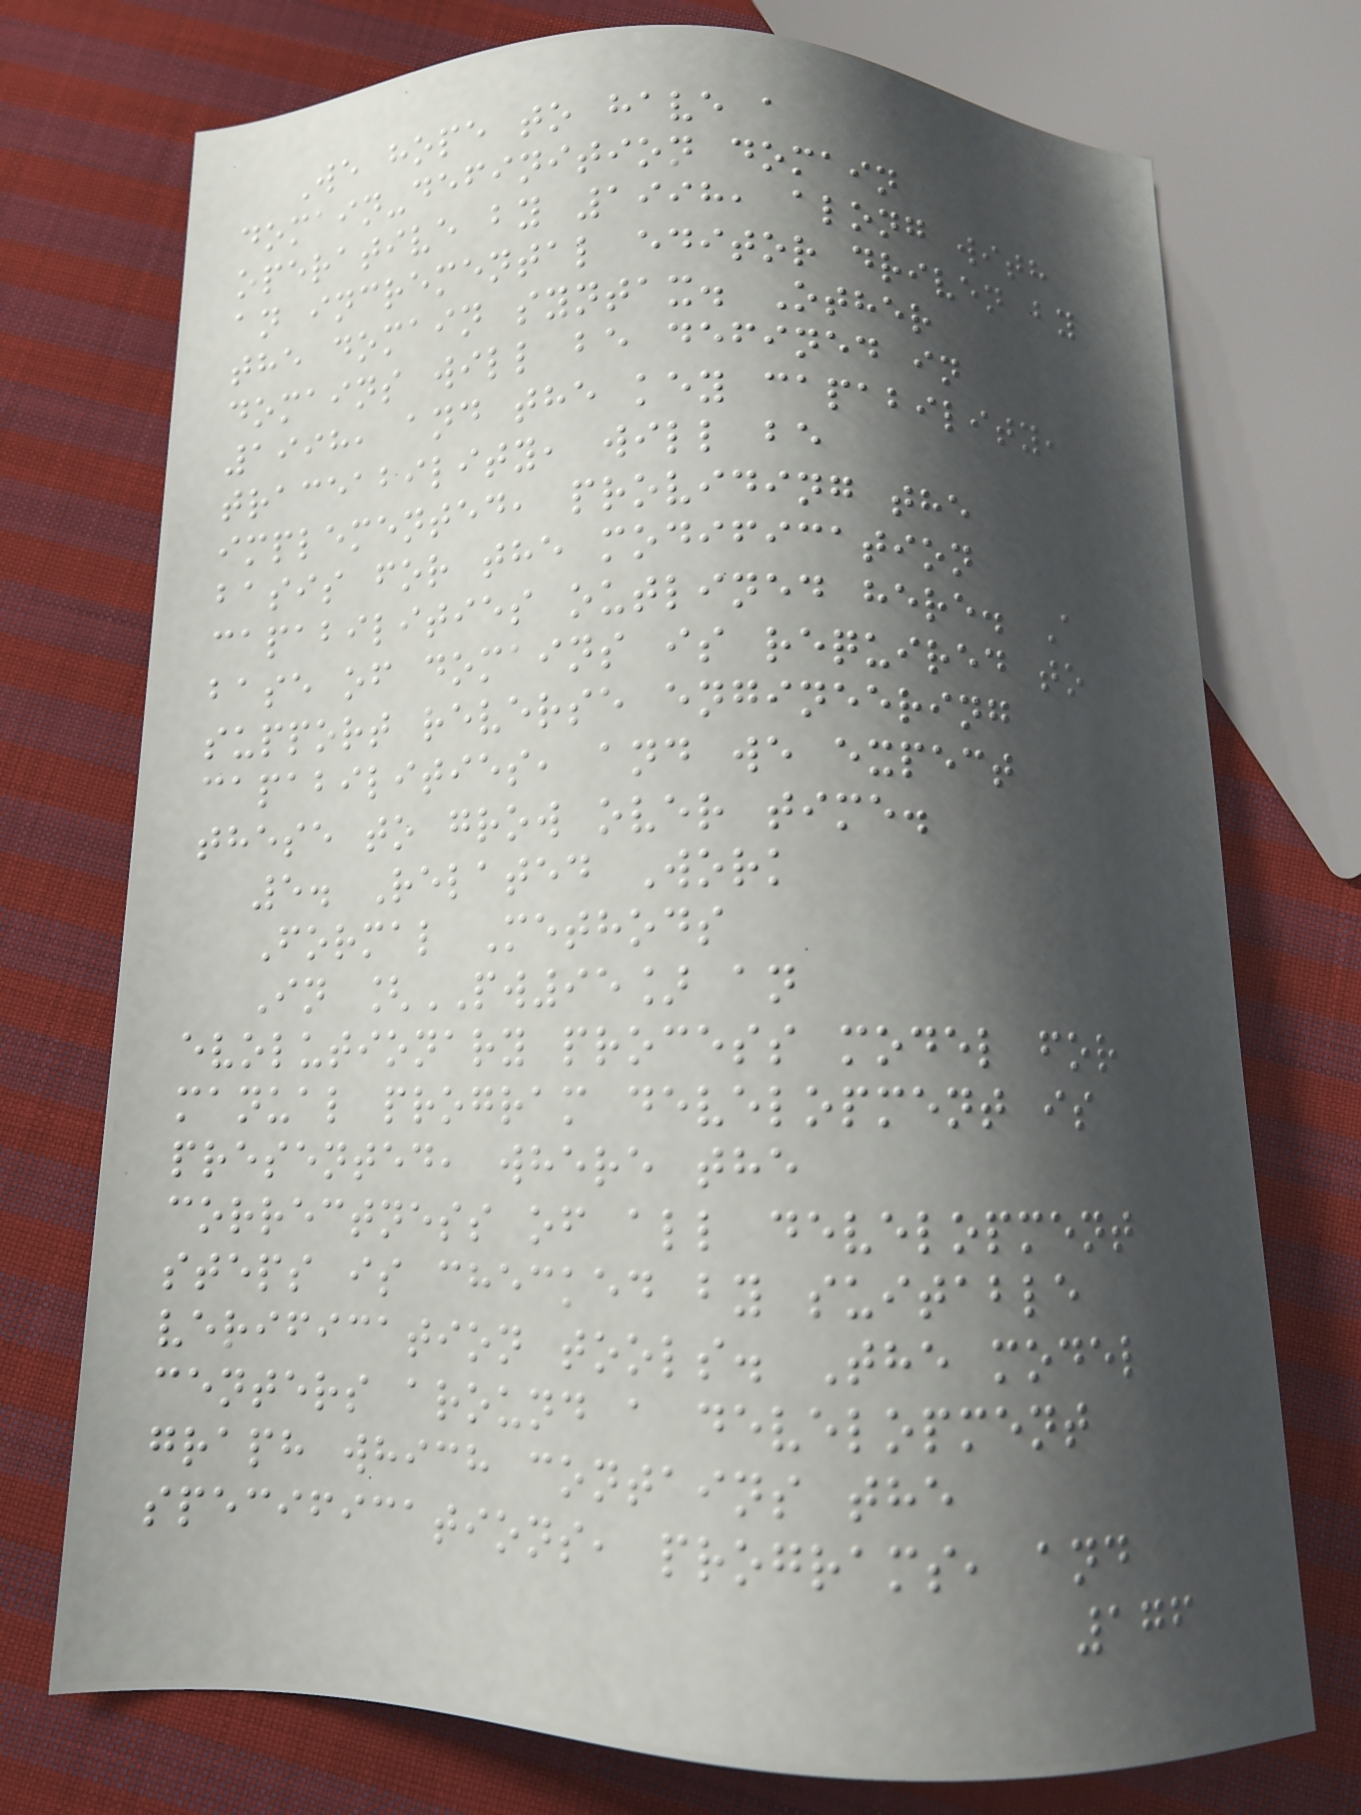We hope to have a
domain-definition domain
operative by 1998, along with
an incremental editor driven by
the domain syntax. Other
domains will be defined in
1998, and the key capability,
traceability, will be
implemented, providing the
basis for the modification
capabilities outlined here. A
base of domains is required to
support reverse engineering
capabilities, and we expect
these to grow over time.
5. Related Work
Formal Methods
In [PW95] an
evolutionary process model for
manual program development is
presented, where the
correctness of all development
steps is checked by suitable
verification tools. The model
centers around a development
graph which contains the
specifications, programs, and
176
